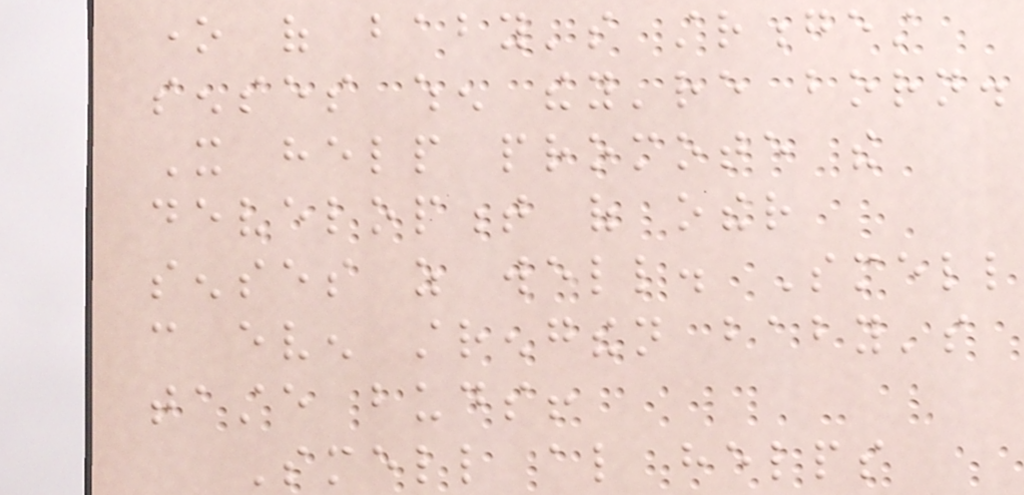one of baby's strongest
senses when they're born.
It help promote the
development of other
senses as well. Smell
can even strengthen baby's
taste buds!
Smell also helps
